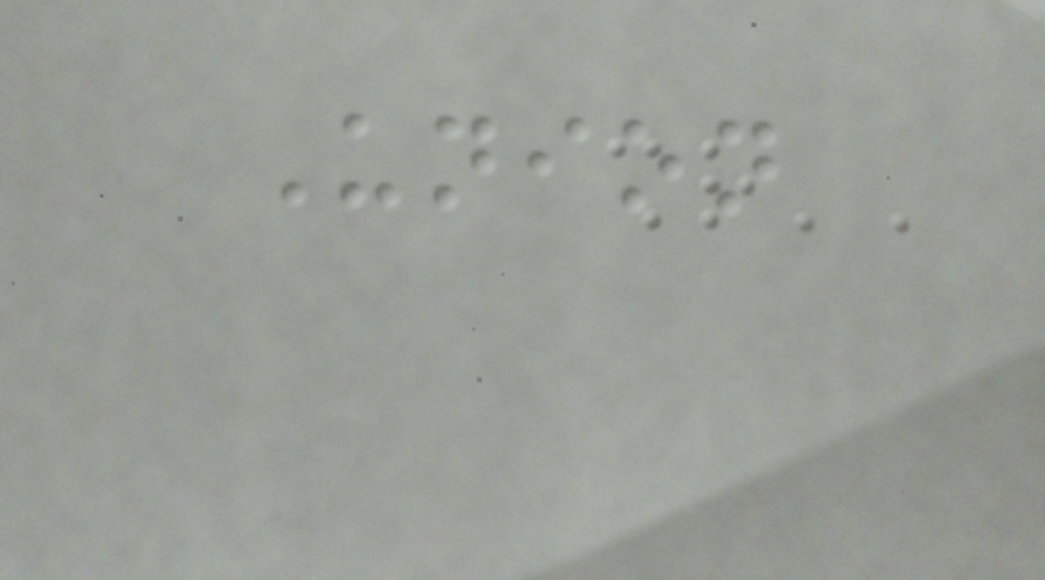Union
